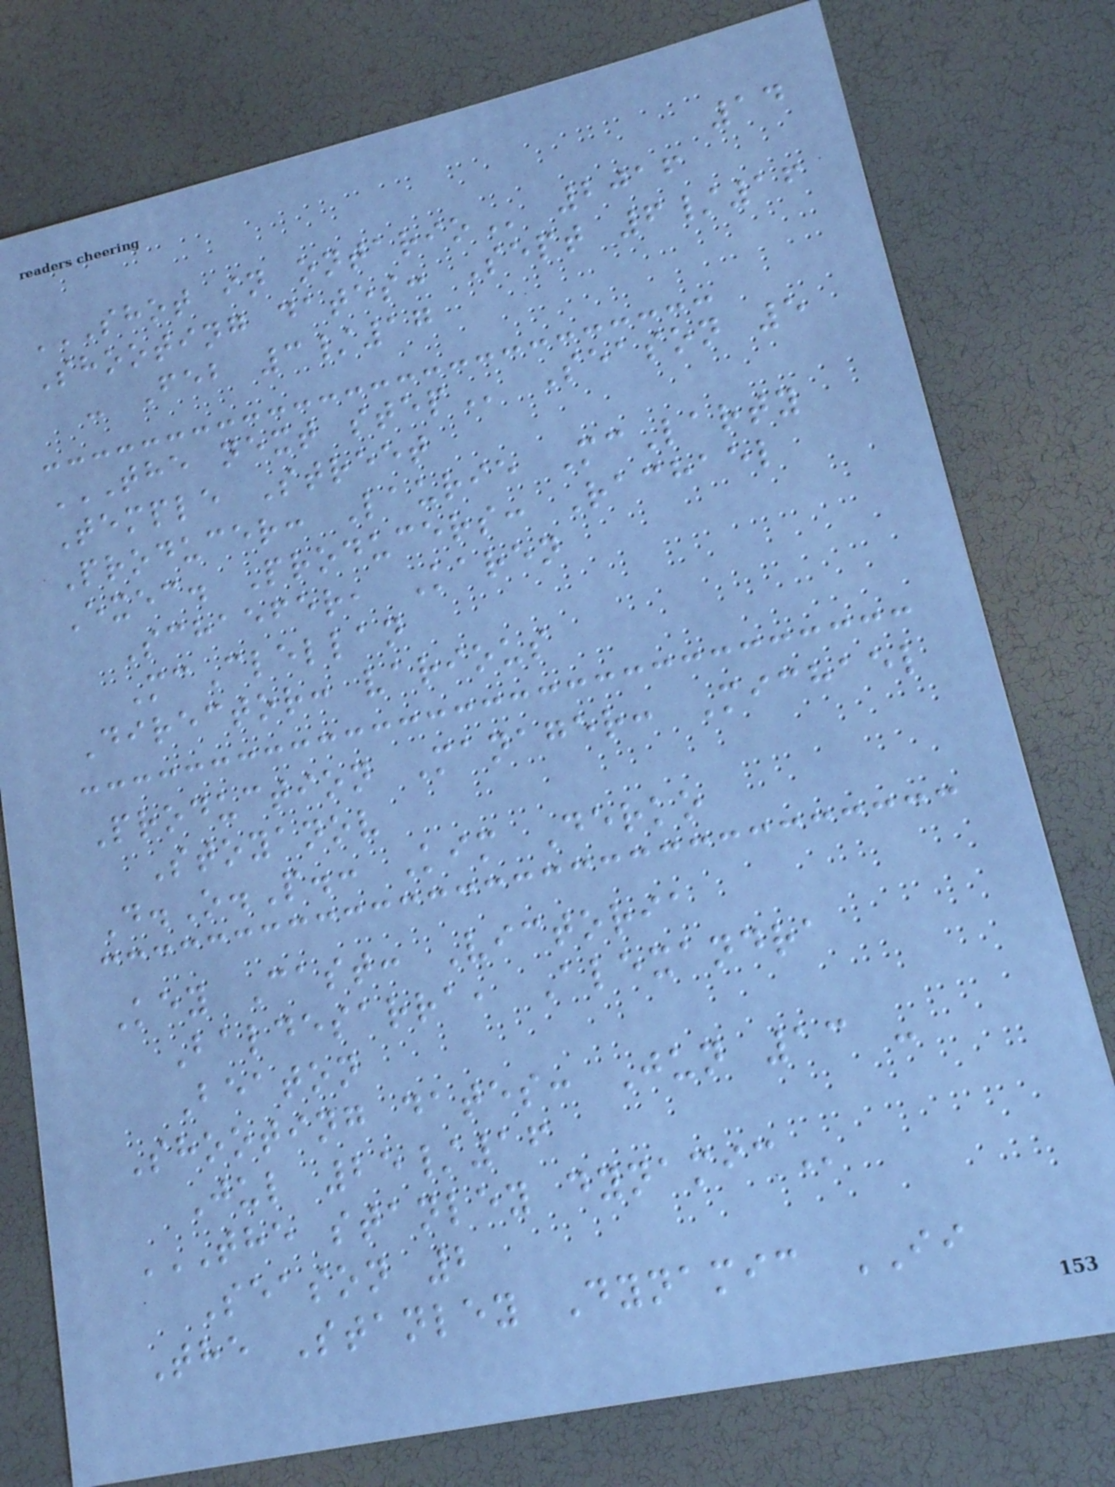14
SHOT IN ONTARIO 2016
Shooting dates: Sept 6/16
- Feb 3/17
THE NEXT STEP Season 5
Temple Street
Producer: Laurie McLarty
Exec. Producers: Rachael
Schaefer, Karen
McClellan
Director: various
Production Manager: Michael
Stoyanov
D.O.P.: Kim Derko
Key Cast: Victoria
Baldesarra, Alexandra
Beaton
Shooting dates: Jun 13 -
Jul 25/16
THE STANLEY DYNAMIC
Season 2
The Stanley Dynamic II
